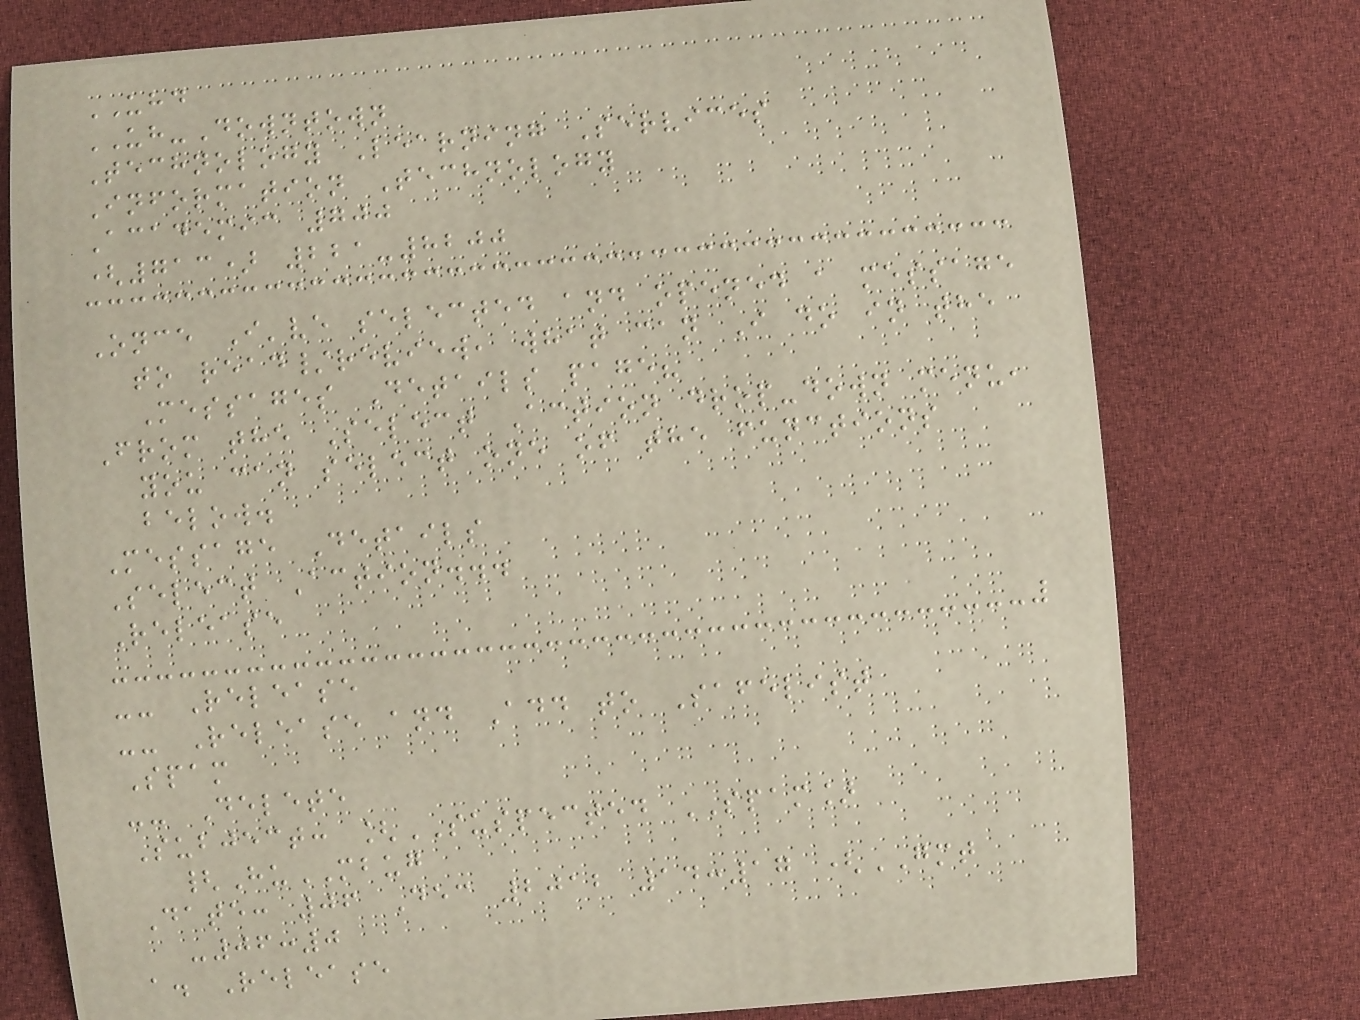UHD
UH-Downtown
Technology Learning Services
Information Technology
Academic 700
(713) 221-8200
Once I've selected and opened a message
to read/review, what can I do in the
Messages Details page?
From the Select Action drop-down menu,
you can select one of the functions
below.
Message Details
Select Action...
Release
-- Release
-- Release and Add to Safelist
Spam
-- Delete
Subject: [SUSPECTED SPAM]
{HuMBUG
Date: 06 Dec 2012 14:17 (GMT
-06:0
a. Release
